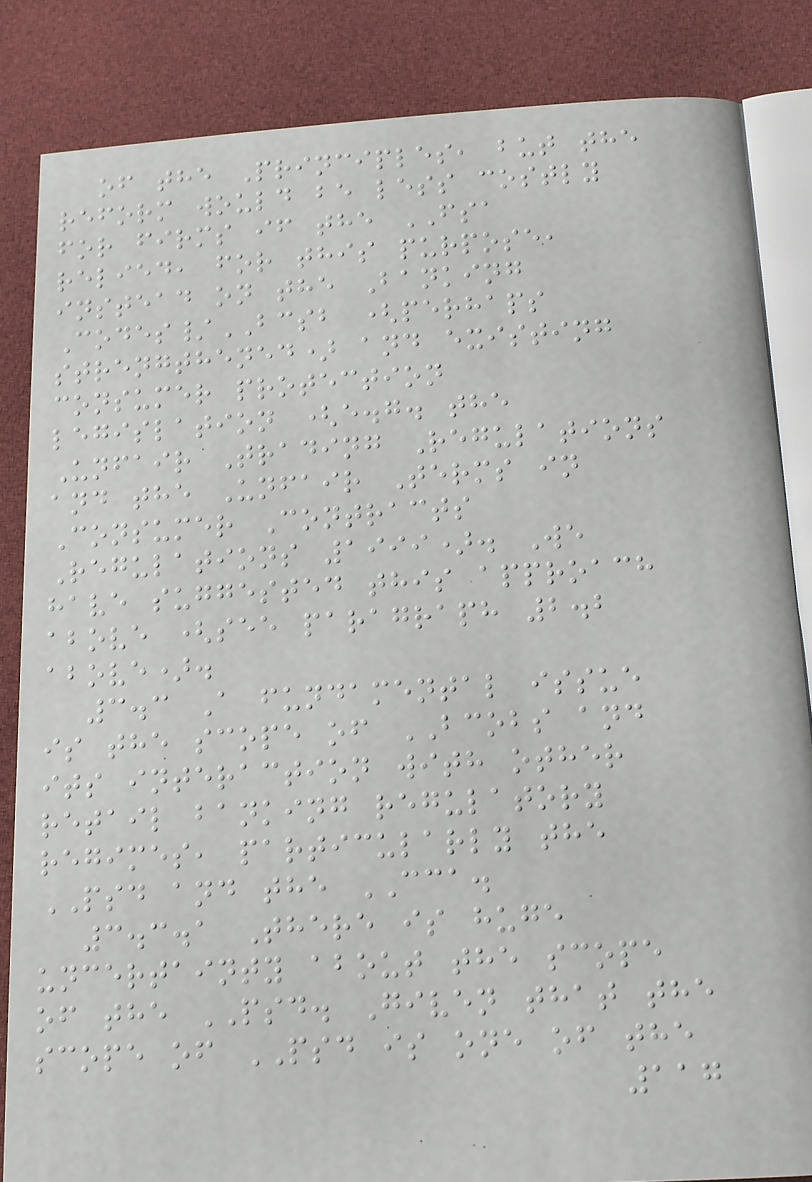of the Principles, but the
reform would be less costly
for firms if the FSA
relied, for this purpose,
instead on the Banking
Codes/BCSB (perhaps
strengthened) and existing
consumer protection
legislation (e.g. the
Unfair Trading Regulations
and the Unfair Terms in
Consumer Contracts
Regulations 1999). We
have suggested this approach
above (see paragraph 2.2
above).
3.3 A fundamental issue
is the scope of BCOBS and
its interaction with other
retail banking regulatory
regimes, particularly the
PSD and the CCA.
3.3.1 There is huge
uncertainty about the scope
of the PSD. Given that the
scope of PSD is one of the
117
